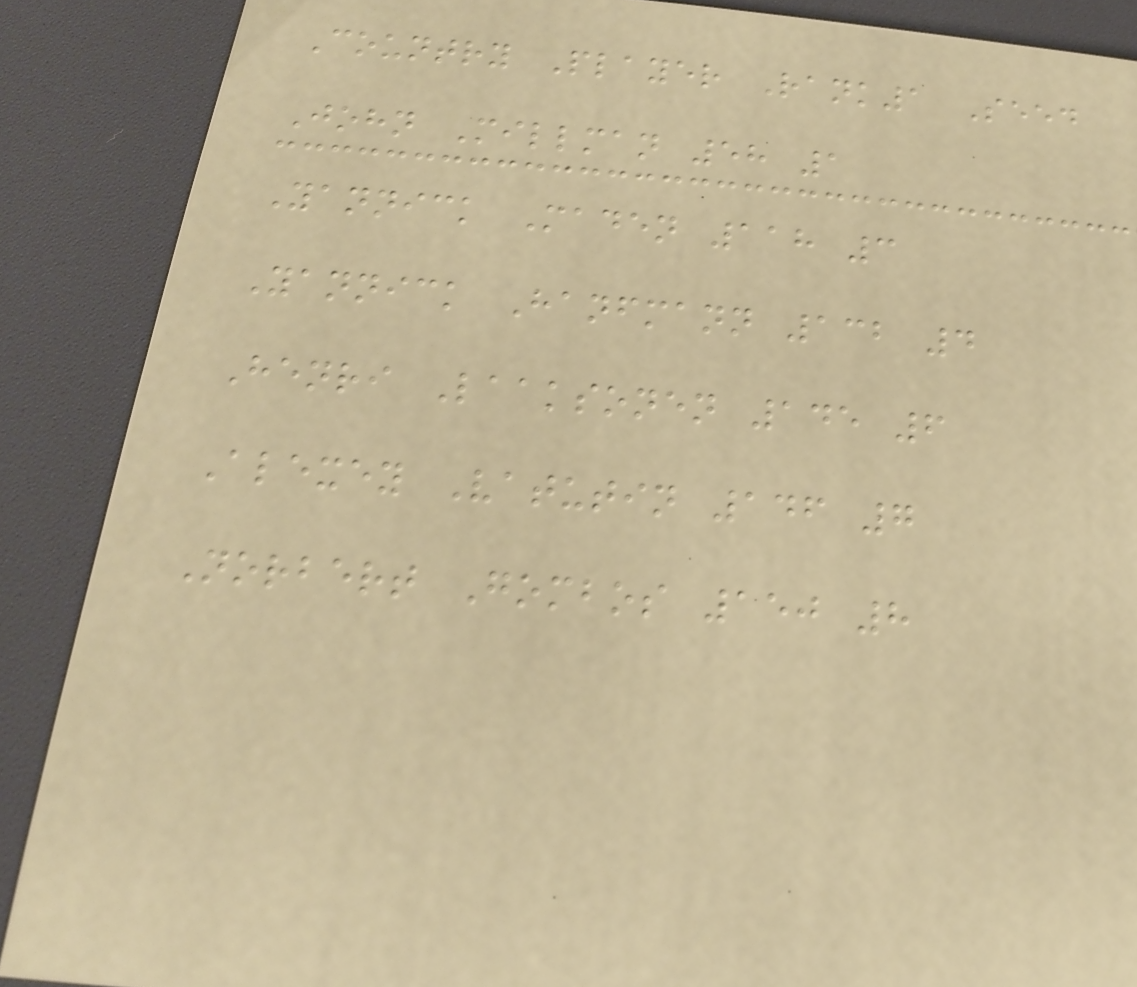Country Player Rank1 Seed
John Millman 58 1
Yannick Maden 118 3
Yannick Hanfmann 132 4
Henri Laaksonen 145 6
Alexey Vatutin 146 7
Norbert Gombos 150 8
